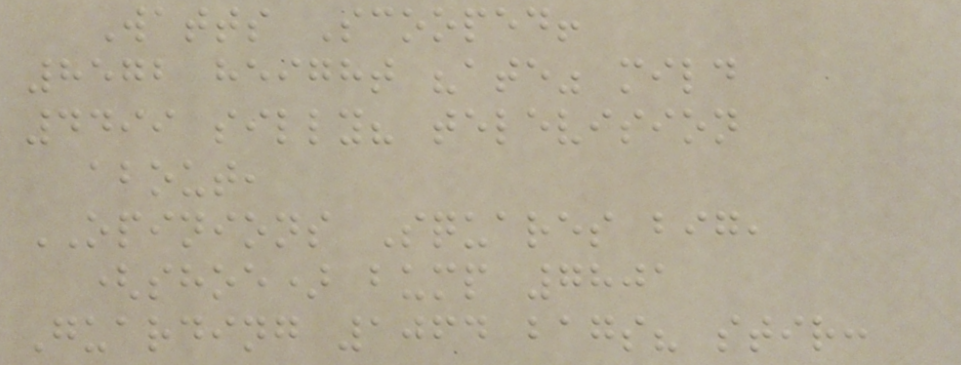Watts Scooped!
8572 height "ate" mild
4499 silly? television
about,
OPINIONS Squares big,
(shoe) bump 7801
Guarding 1064 bags? stir:
